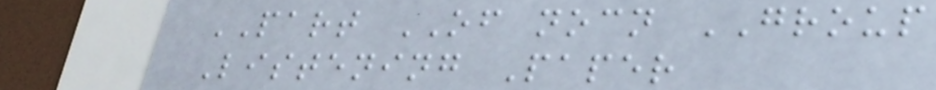PART OF nocn GROUP
Listening Paper
